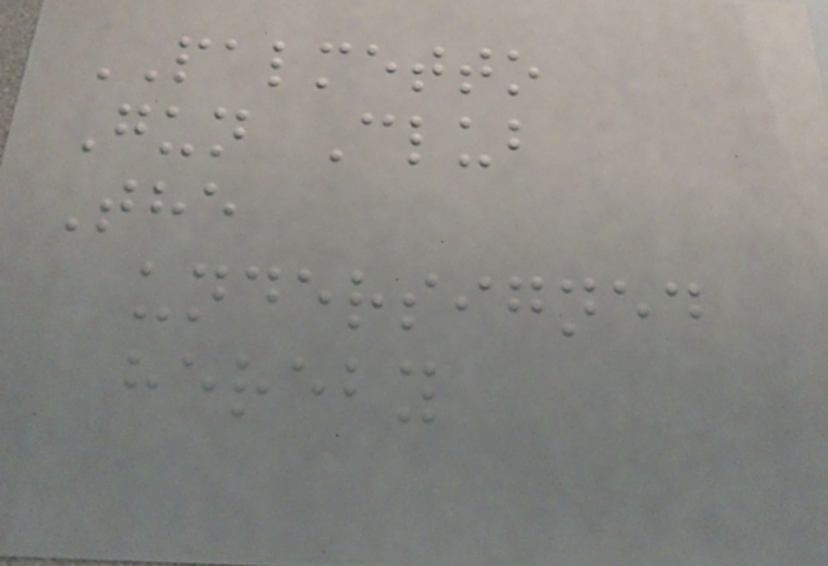PALMETTO
Gun Club
The
undersigned
hereby
